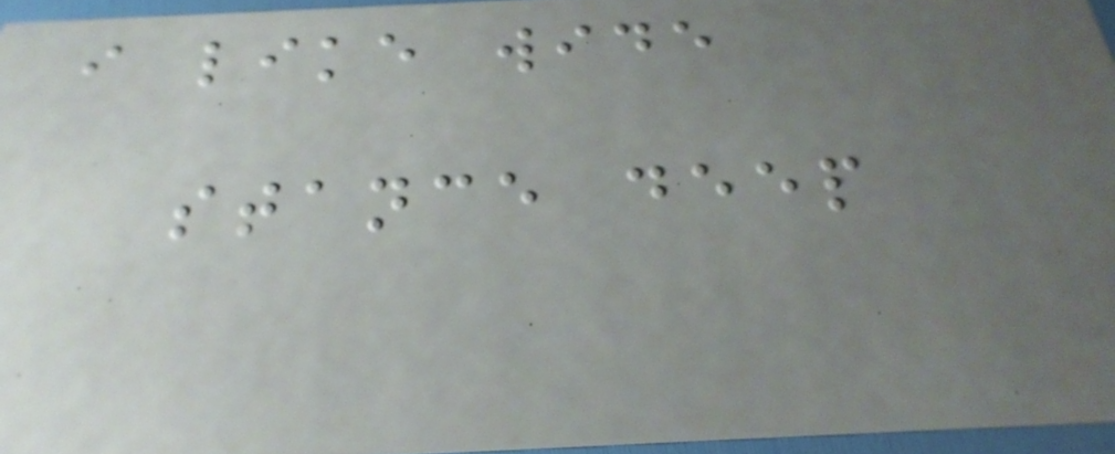i like wide
stance deep
